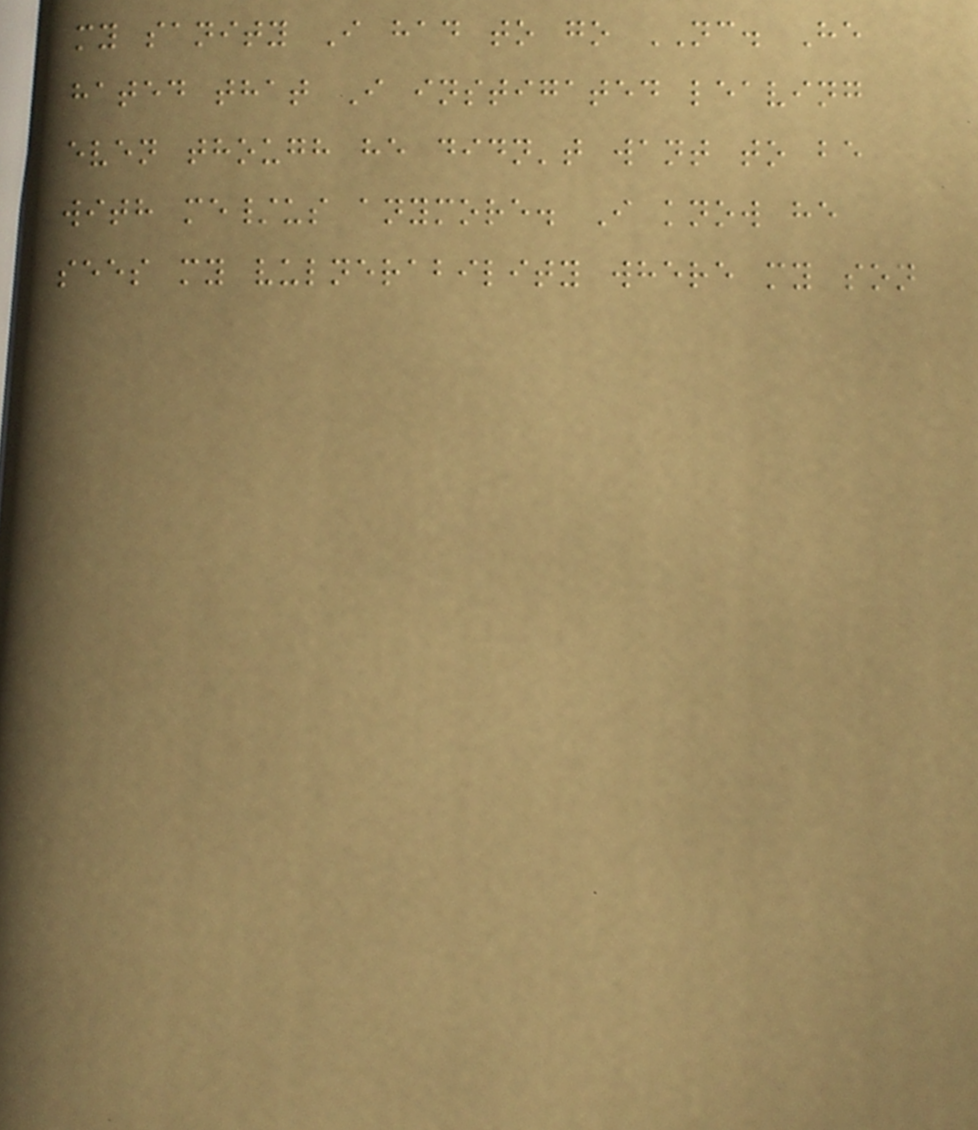my sanity I had to go NC. He
hated that I instigated leaving
even though he didn't want to be
with me/us anymore. I know he
sees my vulnerability where my son
